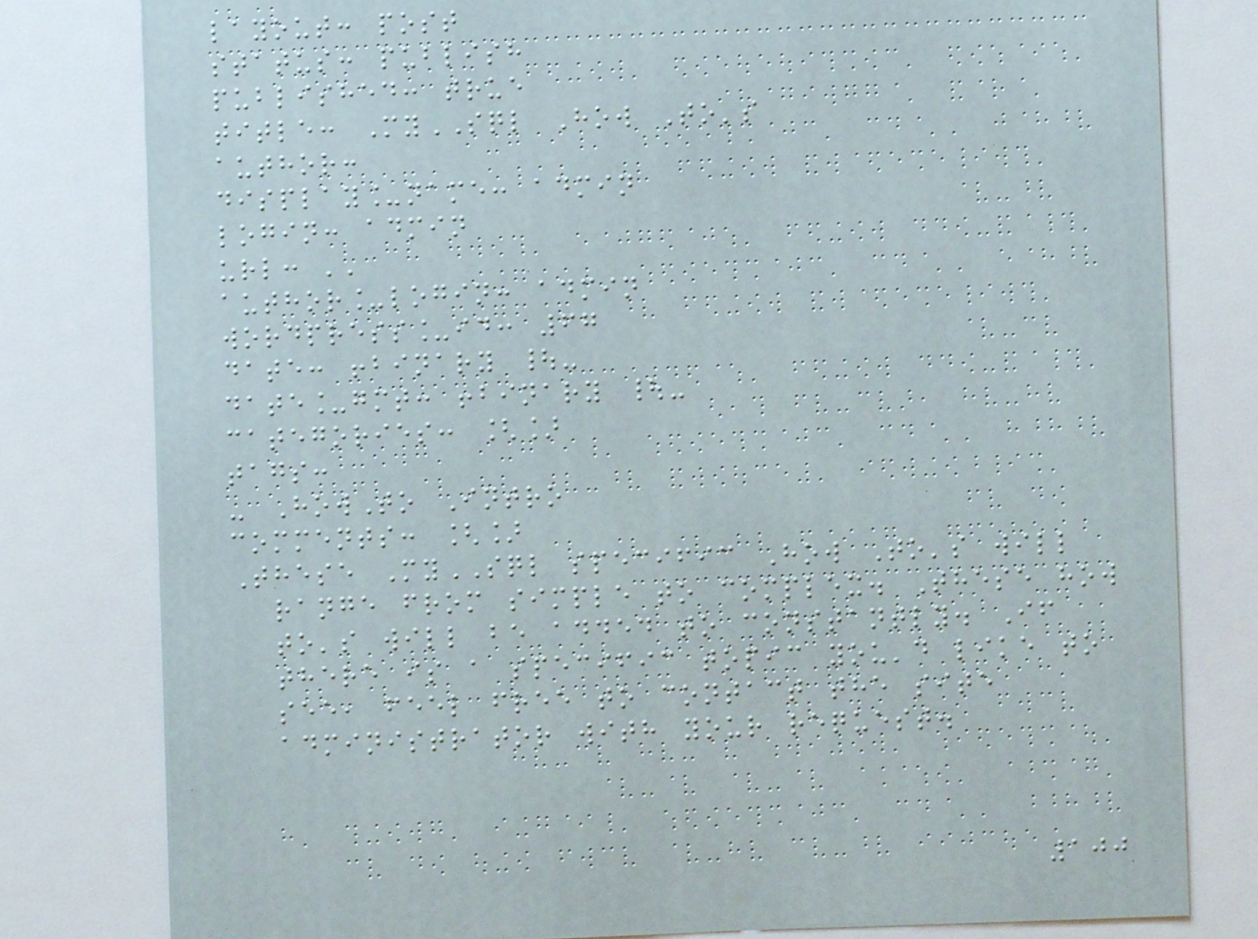layout: post
status: publish
published: true
title: MySQL How To's
author:
display_name: admin
login: admin
url: ''
author_login: admin
wordpress_id: 67
date: !binary |-
date_gmt: !binary |-
categories: []
tags:
- HowTo Intro
comments: []
These MySQL specific How To's will
range from simple to complex. These how
to's will be added to constantly. If
there is a specific topic you'd like to
see, feel free to contact the site
administrator with your request.
100
